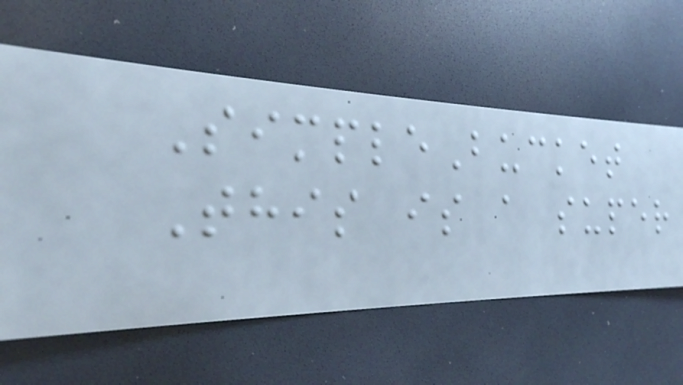SimpleBucket
This is a super
